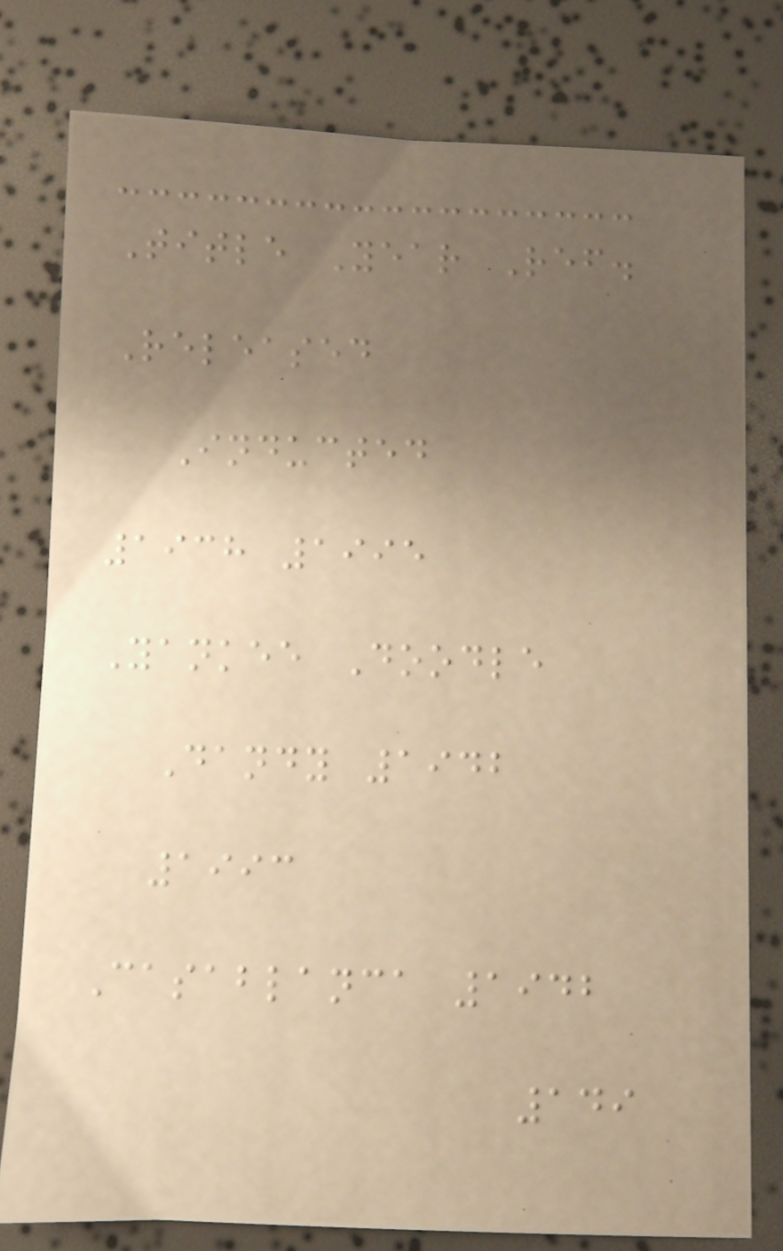Title Year Ref.
Released
Inducted
1938 1995
Yankee Doodle
Dandy 1942
1993
Casablanca 1942
149
